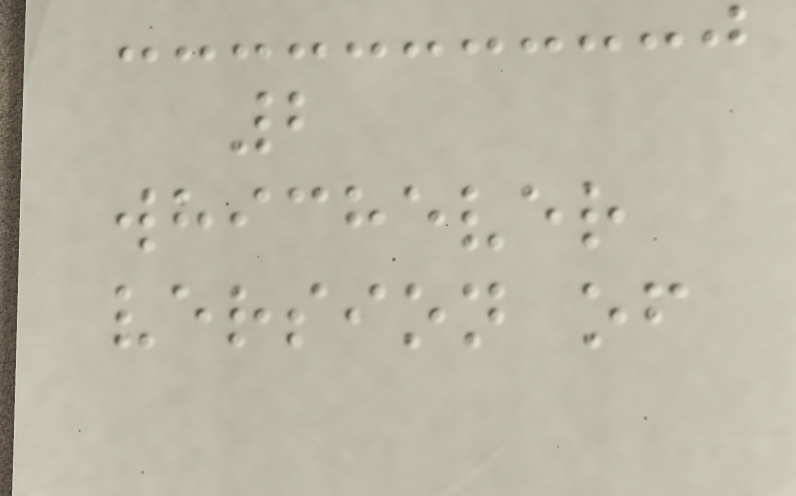2
whichever
version of
